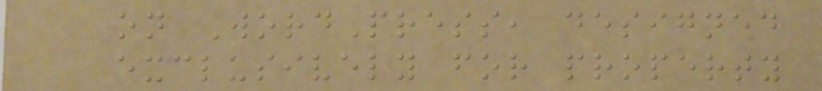on WordPress, designed
exclusively for property
